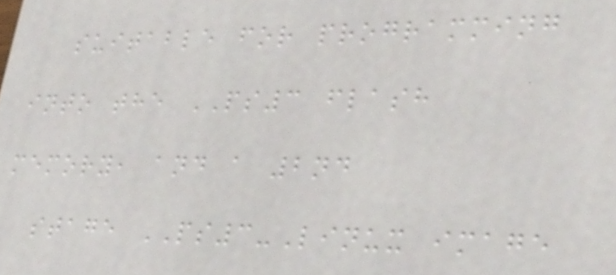suitable for programming
into the PS3 flash
memory, and a 2nd
stage PS3-Linux image
